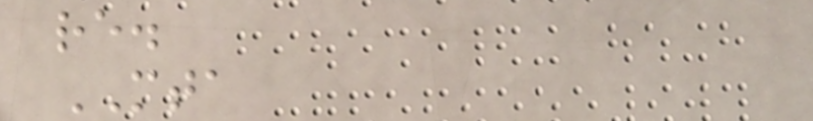re.
MTA
